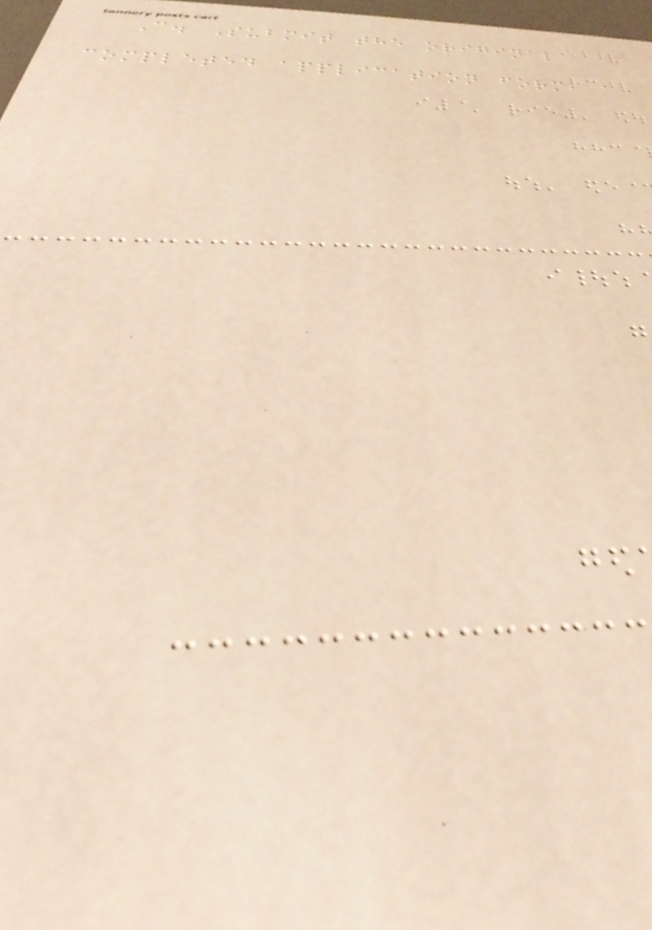C. Submit the original
completed application form, a
